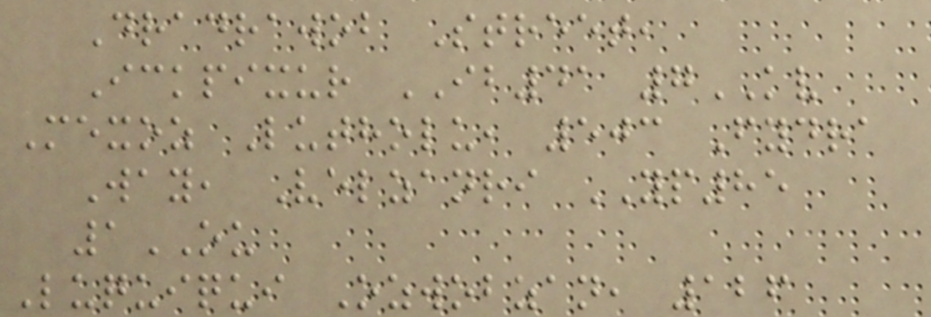Dradrawob Street,
Ickpixur IB41 7KV
Mexoz Lutholu, 503 Fydra
Way, Velzanri YP85
1OU
Luquiqui Ozwobzan, 126
